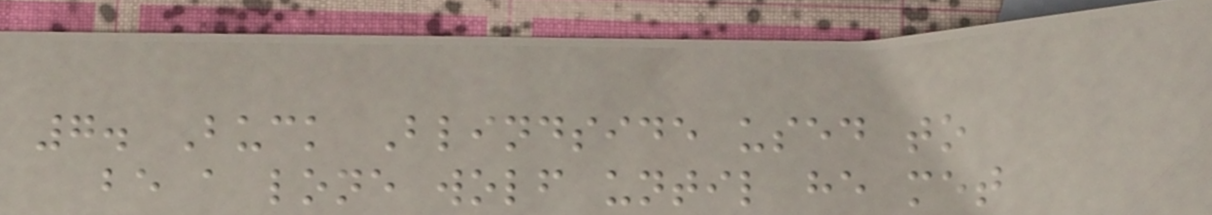7. Buck Blindside used to
be a lone wolf until he met
